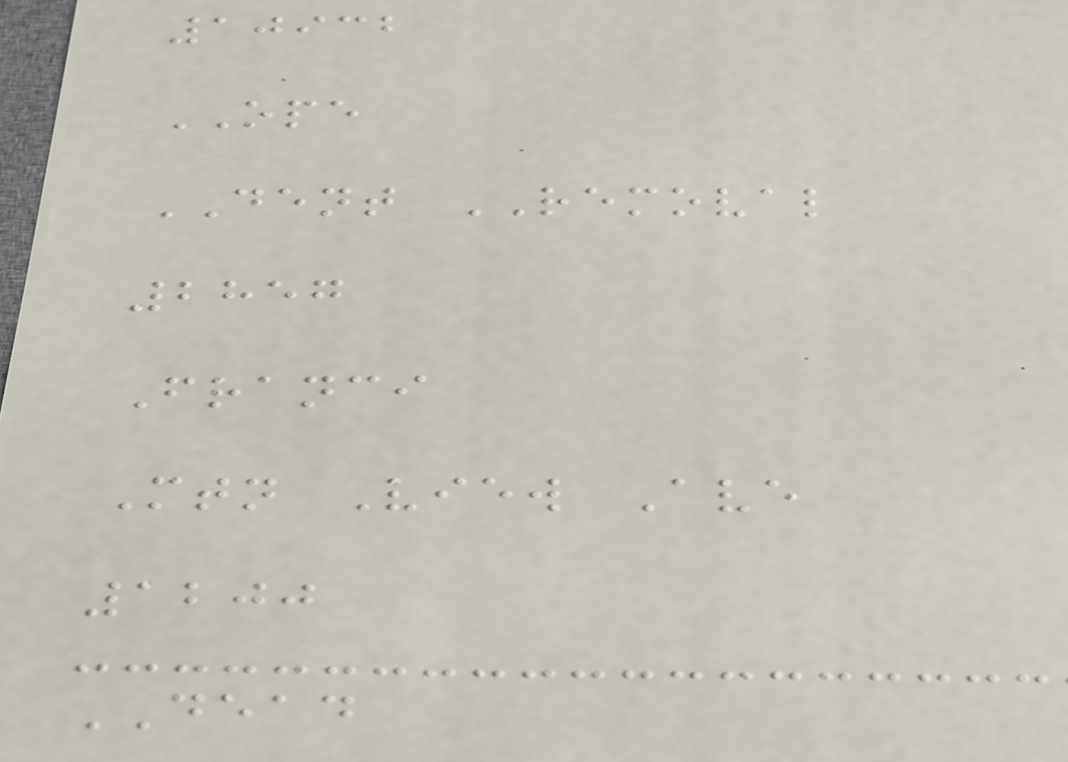10932
OPE
DENT REMOVAL
2857
Franci
Mtn View Ave
1200
DEAD
